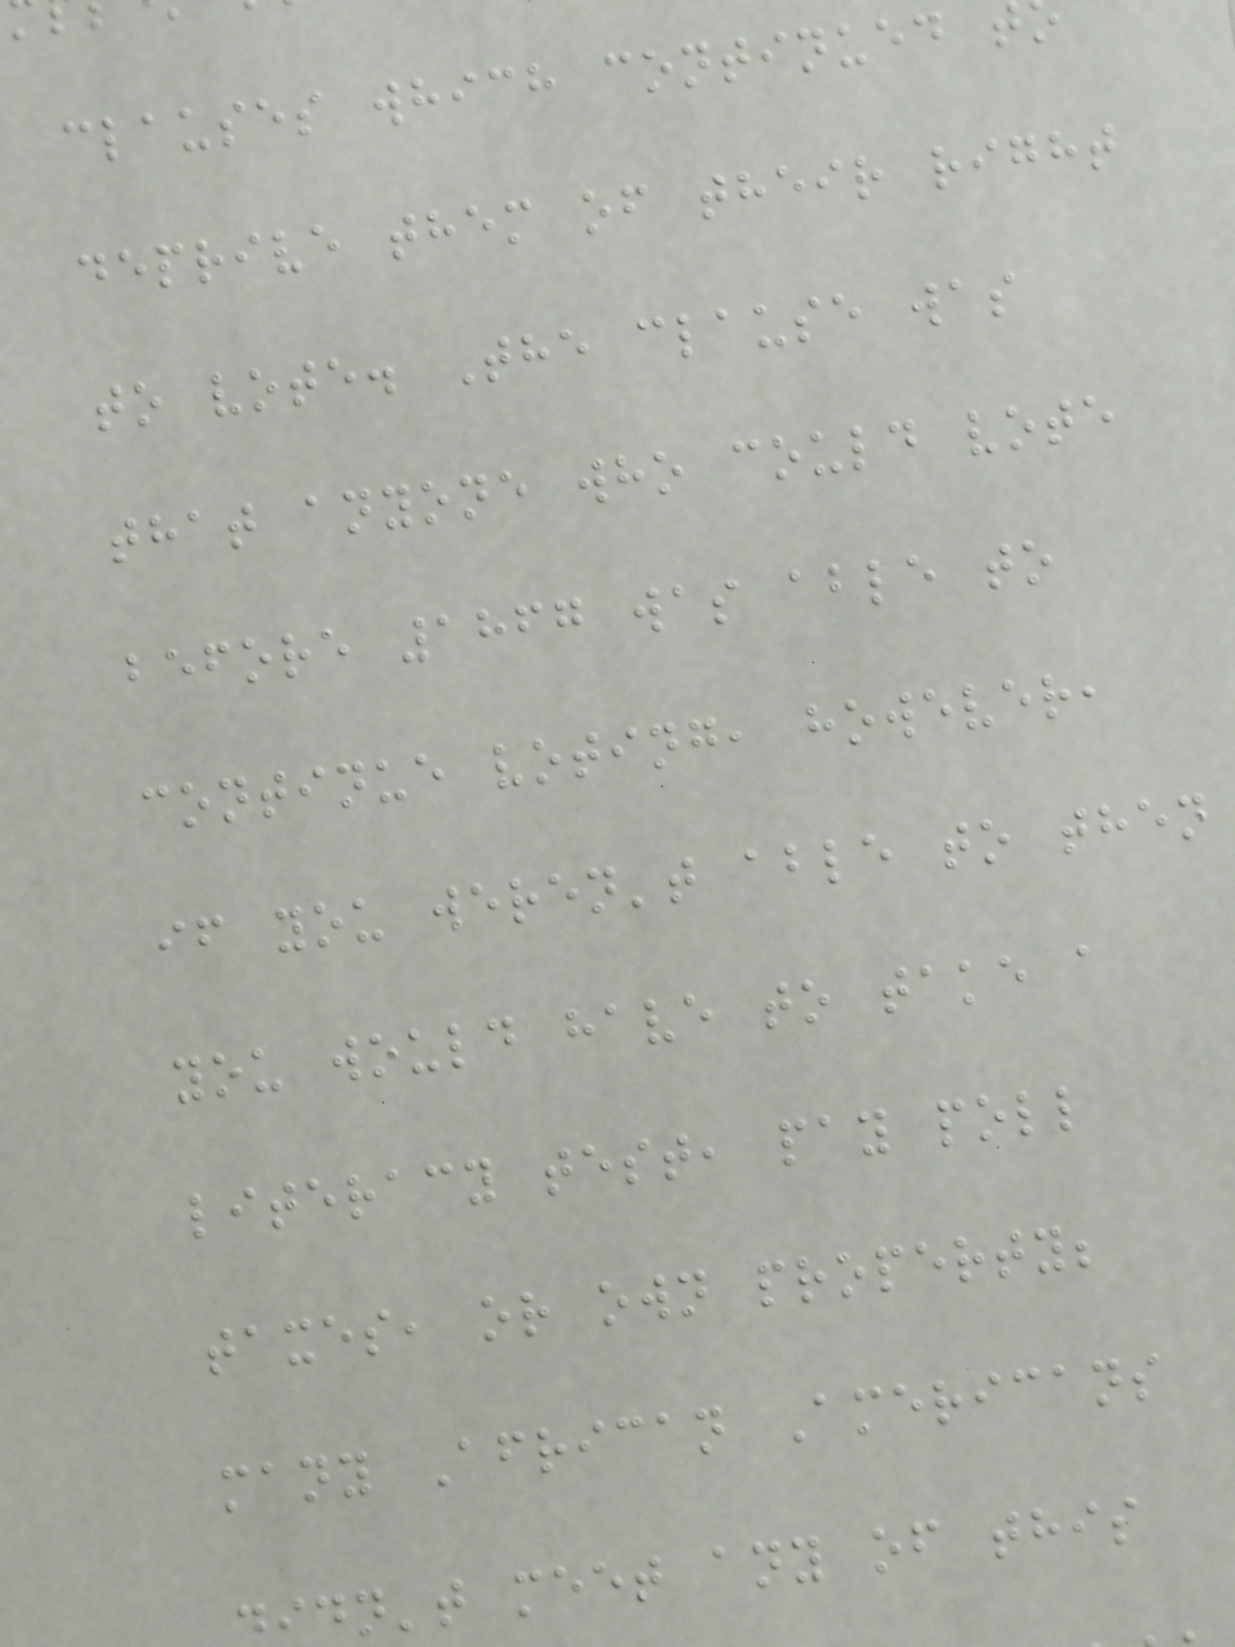clauses which continued t
deprive them of their right
to vote. The clause was
that anyone who could vote
before 1867 was able to
continue voting, however,
if you weren't able to then
you would have to take a
literacy test, pay poll
taxes, or own property;
many African Americans
idn't meet any of this
